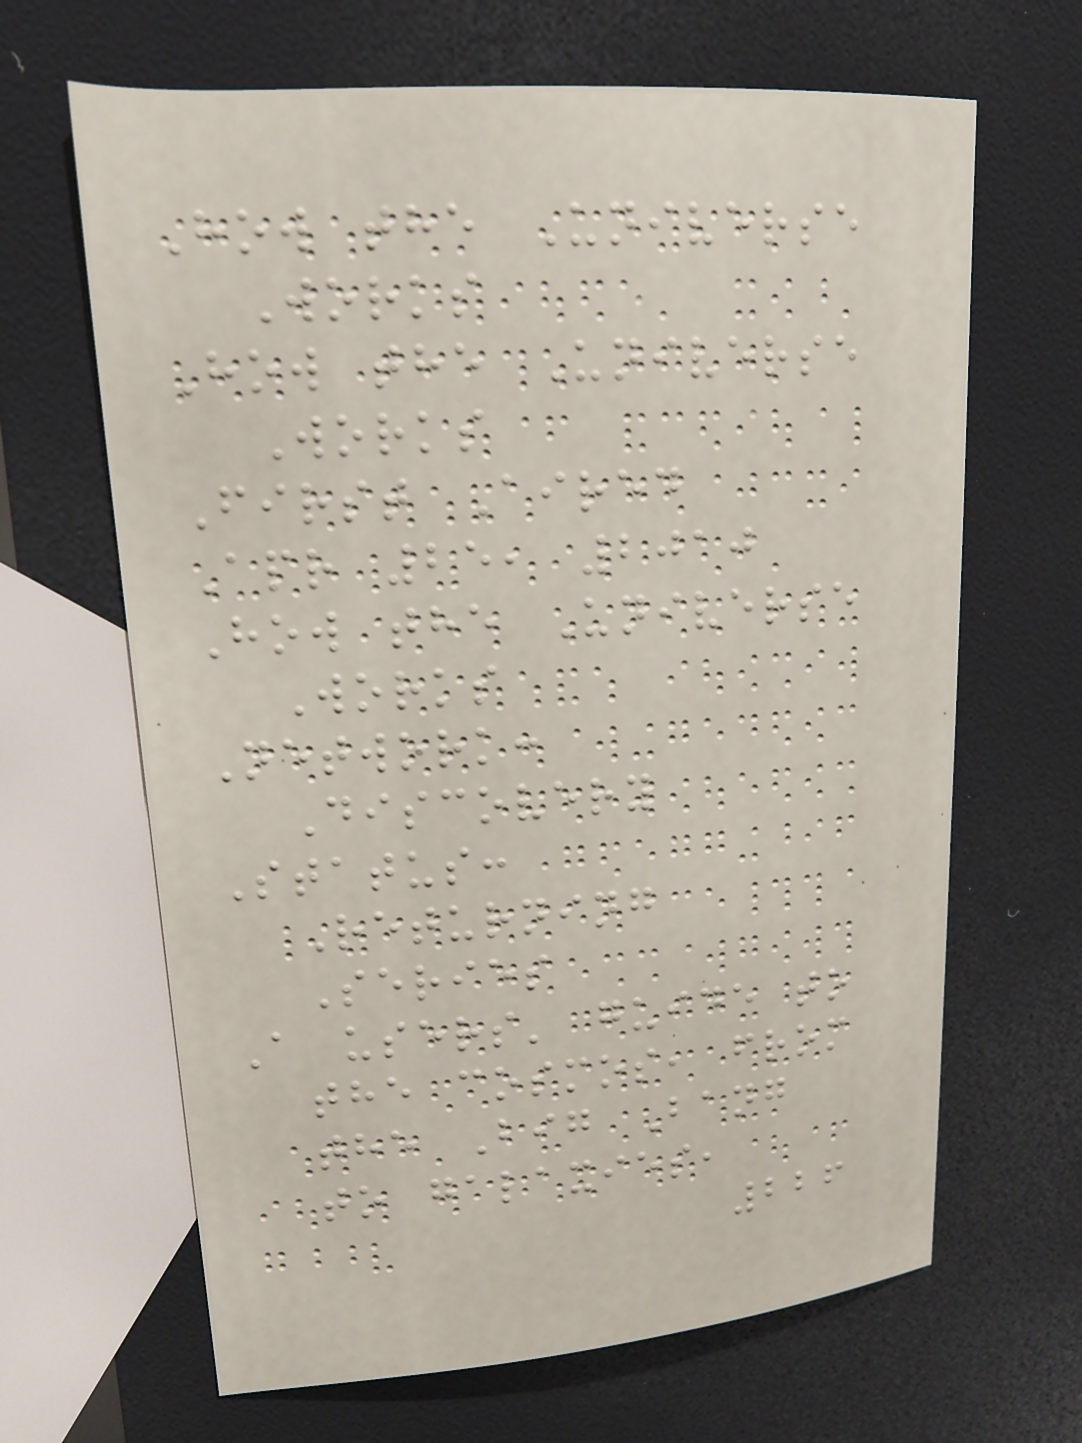How the Universe
Works
How the Universe
Works
First Aired
Apr 25, 2010
How the Universe
Works
Network:
Discovery
Status:
Returning
Series
A users' guide to
the cosmos, from
the Big Bang
to galaxies,
226
